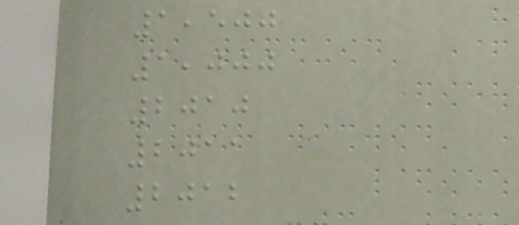1,500
1,000
2010
2011
2012
